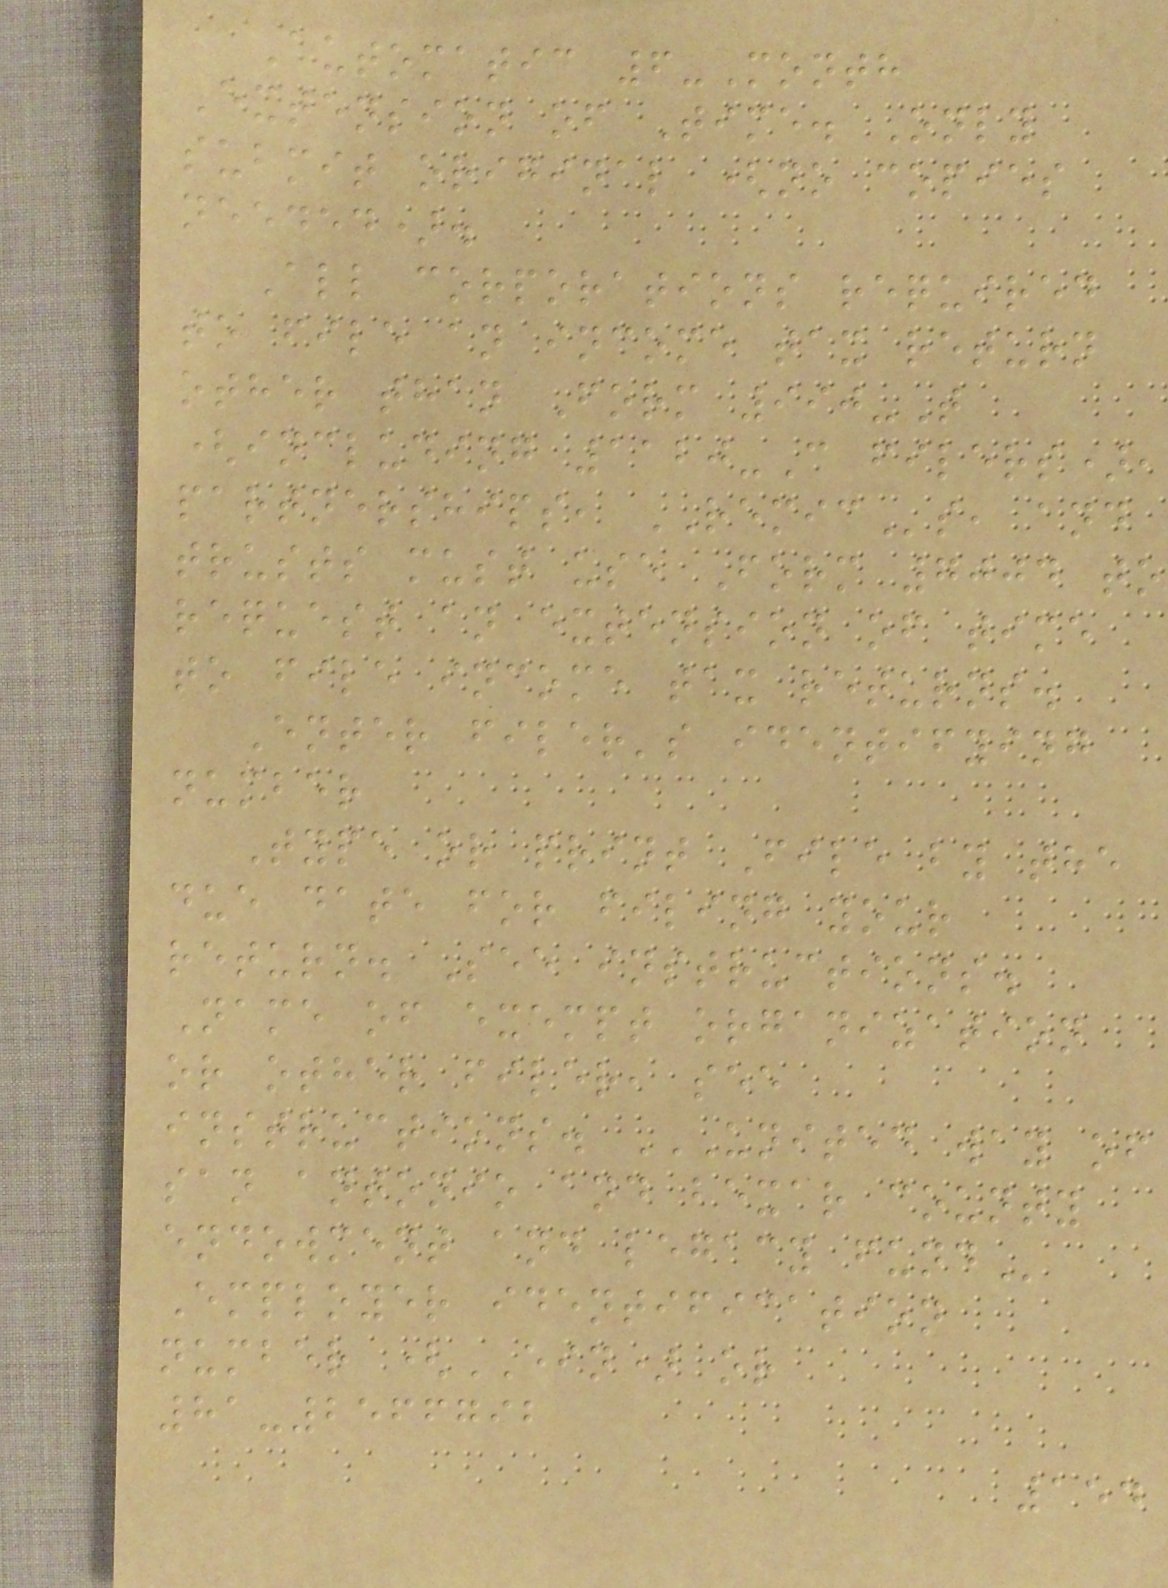Automatic 6-Month
Extension of Time. Only
submit original (no copies
needed).
All corporations required
to file an income tax return
other than Form 990-T
(including 1120-C filers),
partnerships, REMICs, and
trusts must use Form 7004 to
request an extension of time
to file income tax returns.
Enter filer's identifying
number
Type or print File by the
due date for filing your
return. See instructions.
Name of exempt organization
or other filer, see
instructions. UNITED WAY OF
SAN ANTONIO AND BEXAR COUNTY
ENDOWMENT AND LEGACY FUND
Employer identification
number (EIN) or
81-2566792
154
